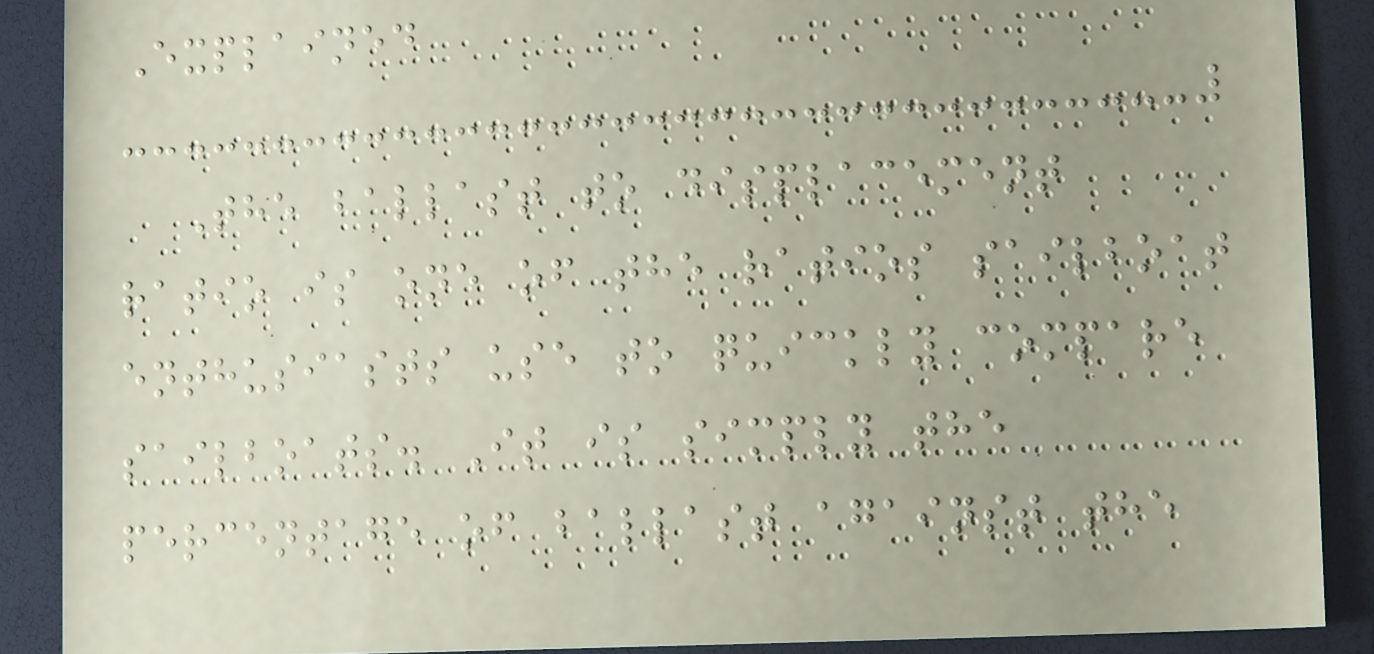Explained
The ballast to displacement
ratio is one of the ratios sailboat
enthusiasts use to quickly compare
sailboats. It is simply the
percentage of ballast against the
